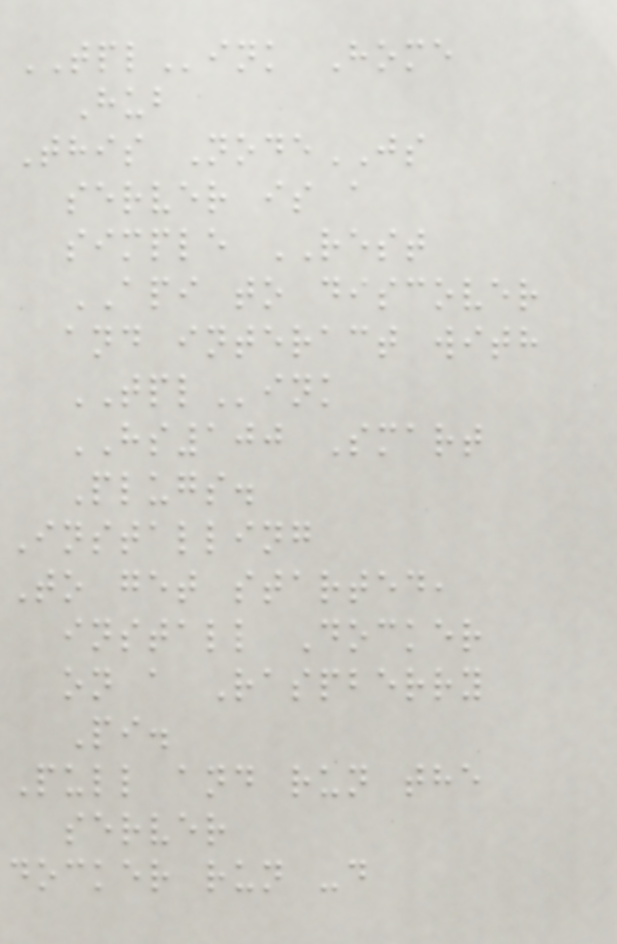TPLink Home
Hub
This NodeJS
server is a
simple REST
API to discover
and interact with
TPLink
HS100 Smart
Plugs.
Installing
To get started,
install Docker
on a Raspberry
Pi.
Pull and run the
server
docker run -d
